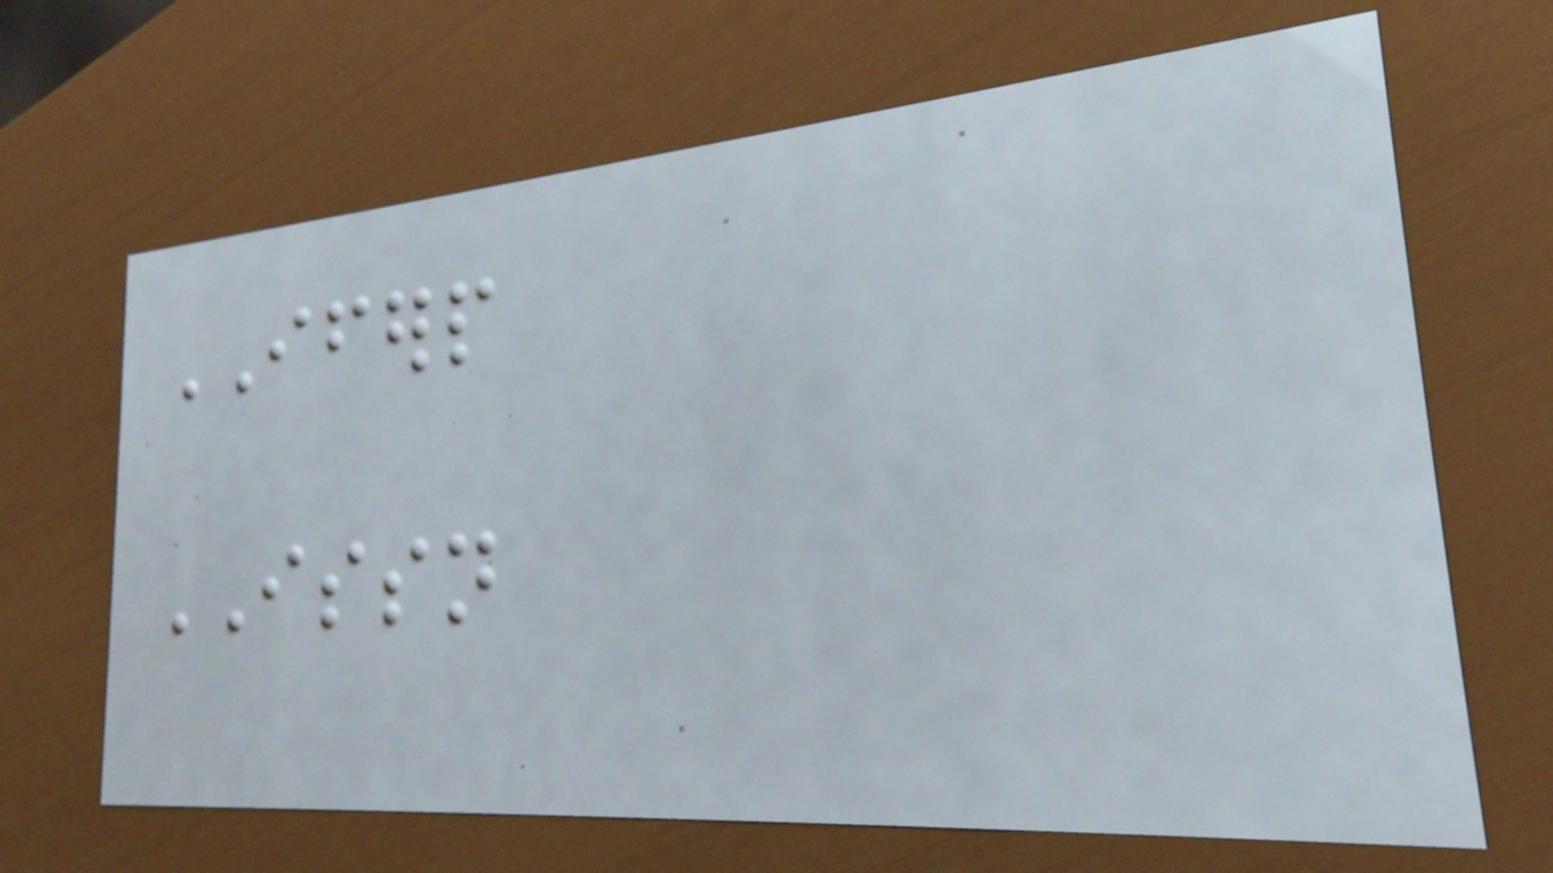IFERP
ISSN
